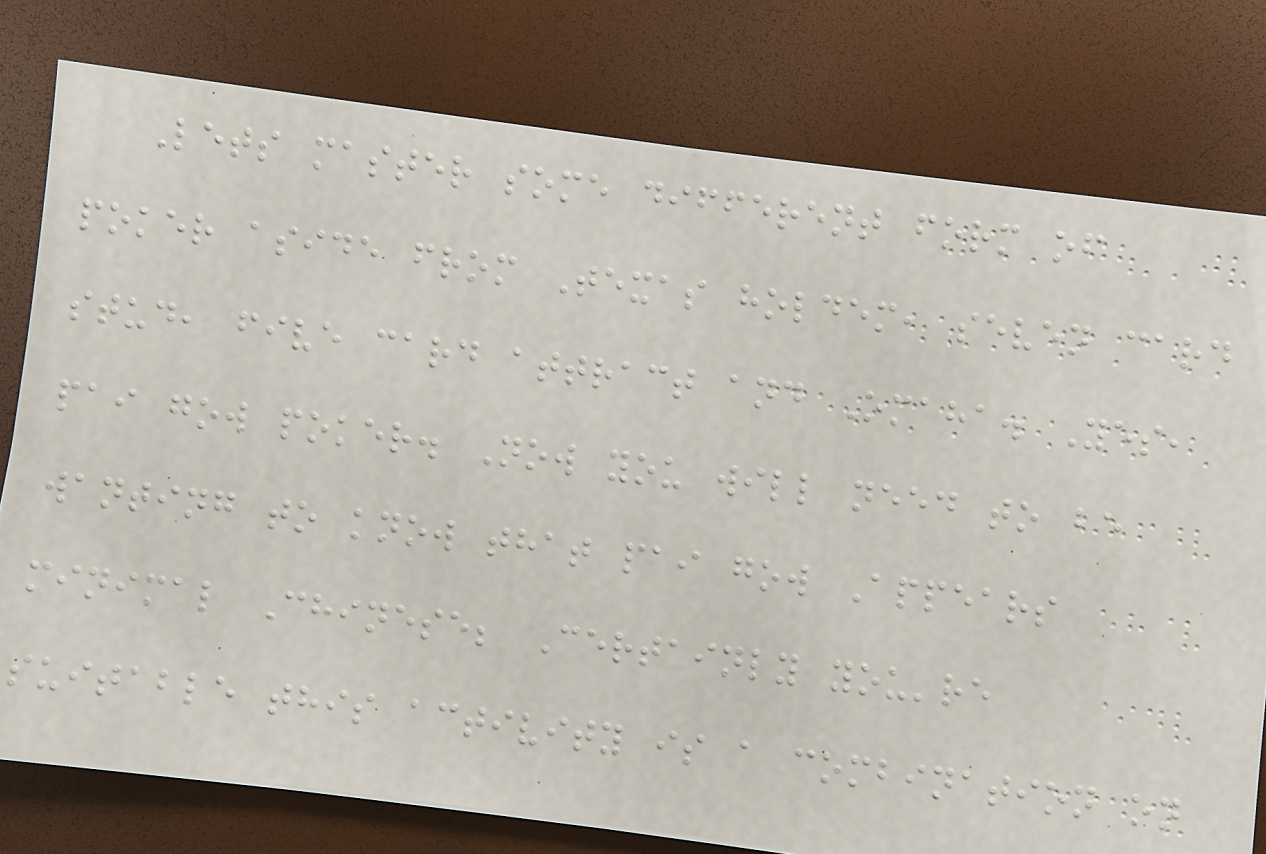Lets master some different form of
poker aside from Texas holdem, seven card
stud, five card attract and Omaha. Yes,
pai gow poker. Now you will need to be
wanting to know that pai gow Appears
minimal Chinese; Certainly you're
suitable this activity is a combination on
